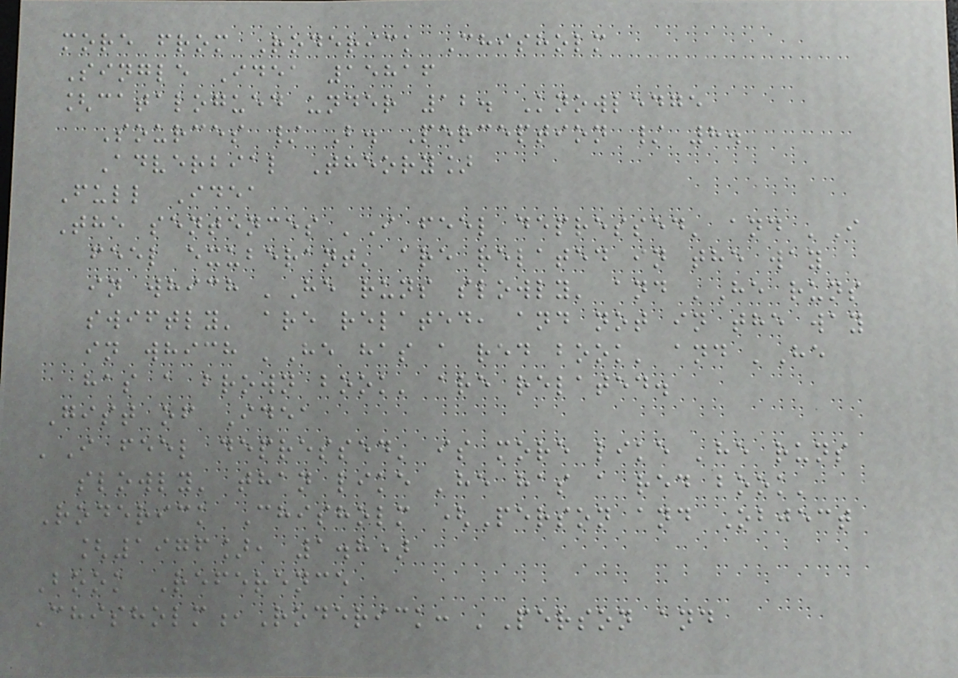more from Roderick Chisholm
Single Idea 15816
[catalogued under 12. Knowledge
Sources / B. Perception / 8.
Adverbial Theory]
Full Idea
The sentences 'I feel depressed' and 'I
feel exuberant' are related in the way
in which 'He runs slowly' and 'He runs
swiftly' are related, and not in the way
in which 'He has a red book' and 'He
has a brown book' are related.
Gist of Idea
'I feel depressed' is more like 'he runs
slowly' than like 'he has a red book'
Roderick Chisholm (Person and Object
[1976], 1.8)
Book Reference
Chisholm,Roderick: 'Person and
